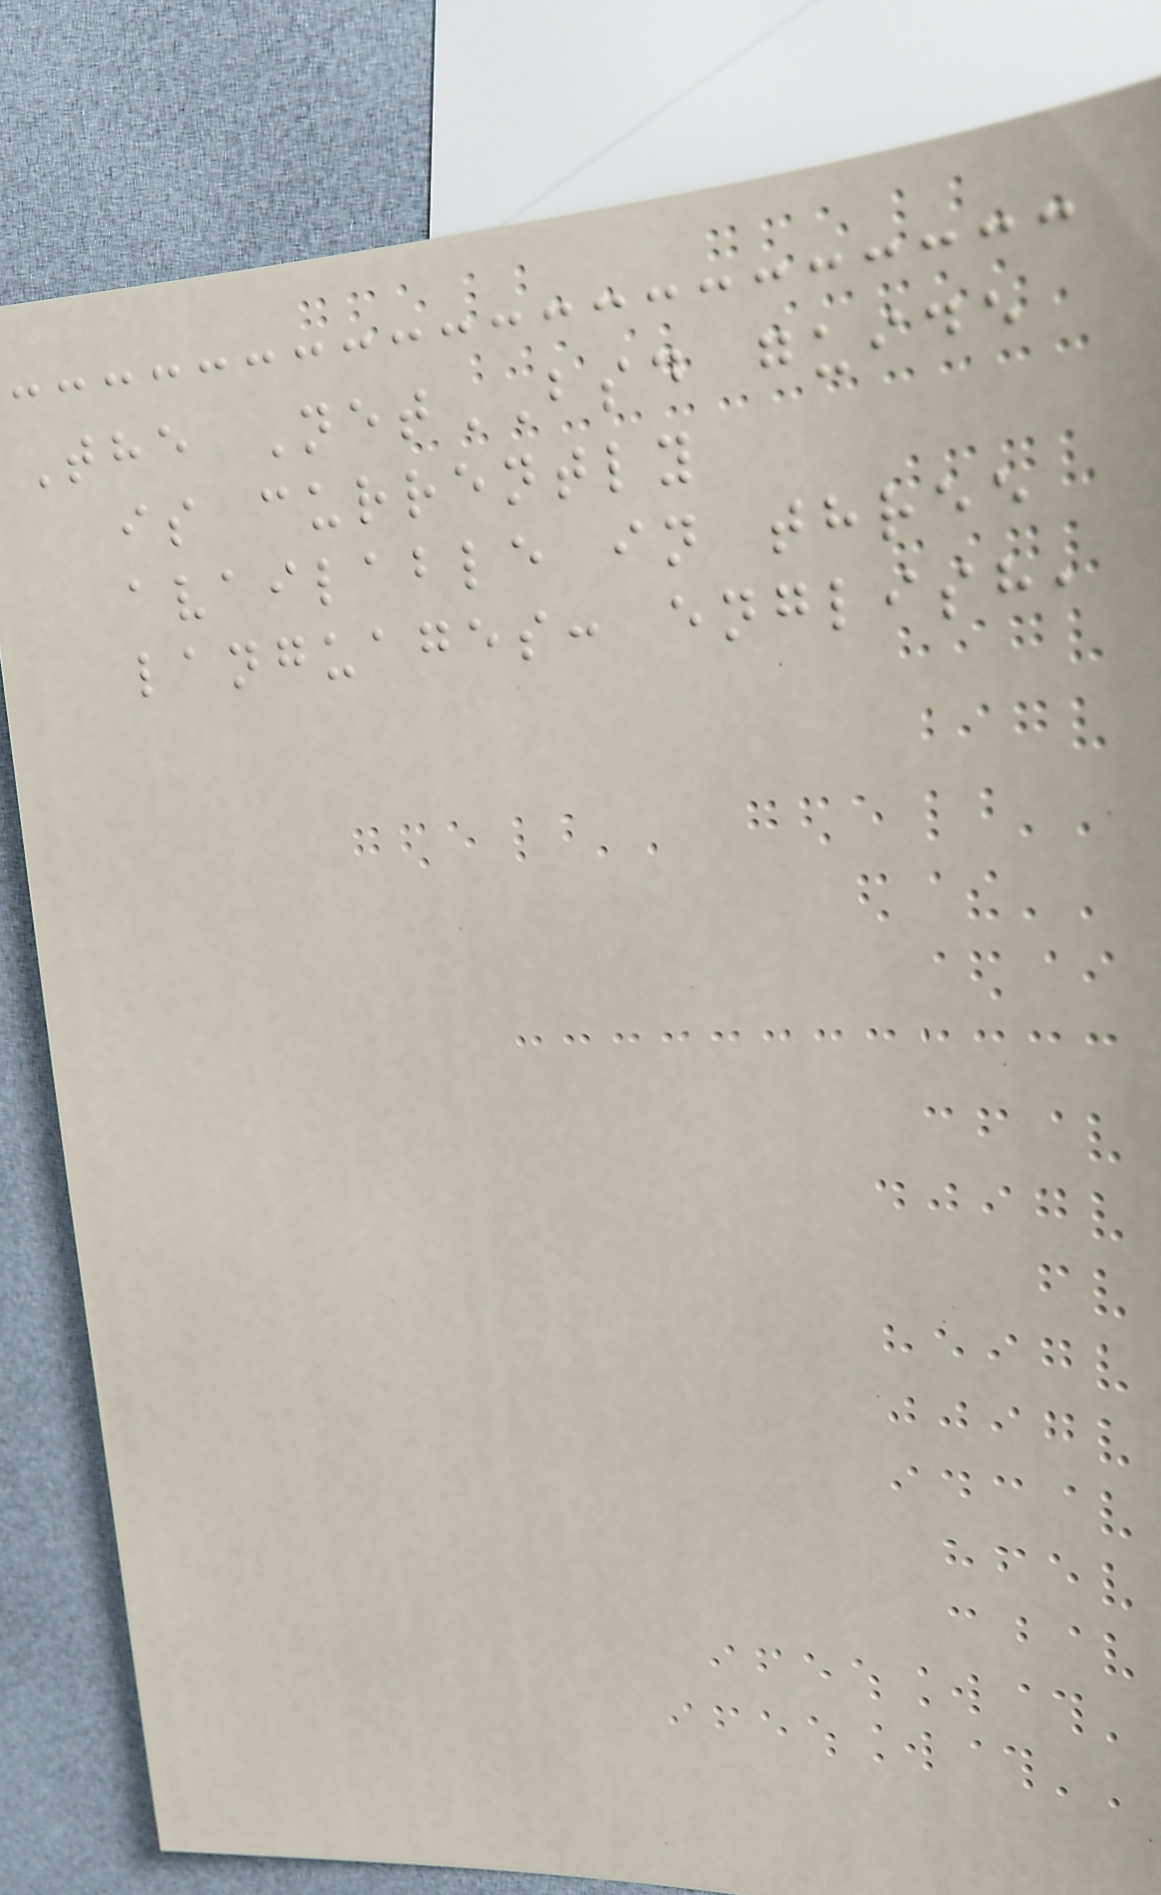The NetBSD guide
is currently
available in three
languages: english,
